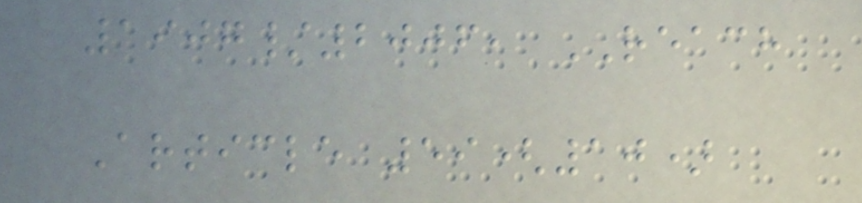1907/2006, REACH
Article 59(10)
